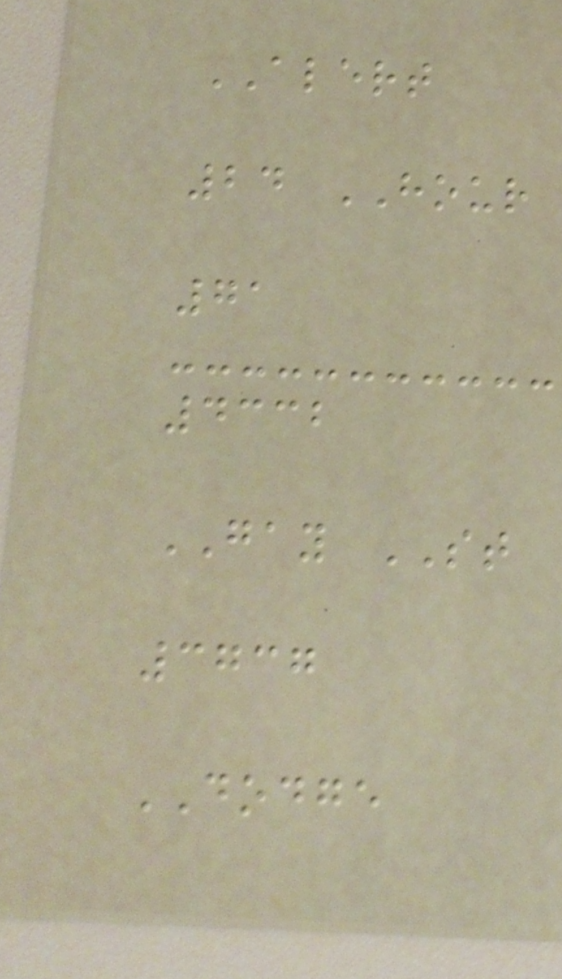ALERT
24 HOUR
71
4332
GAY ST
3737
DODGE
